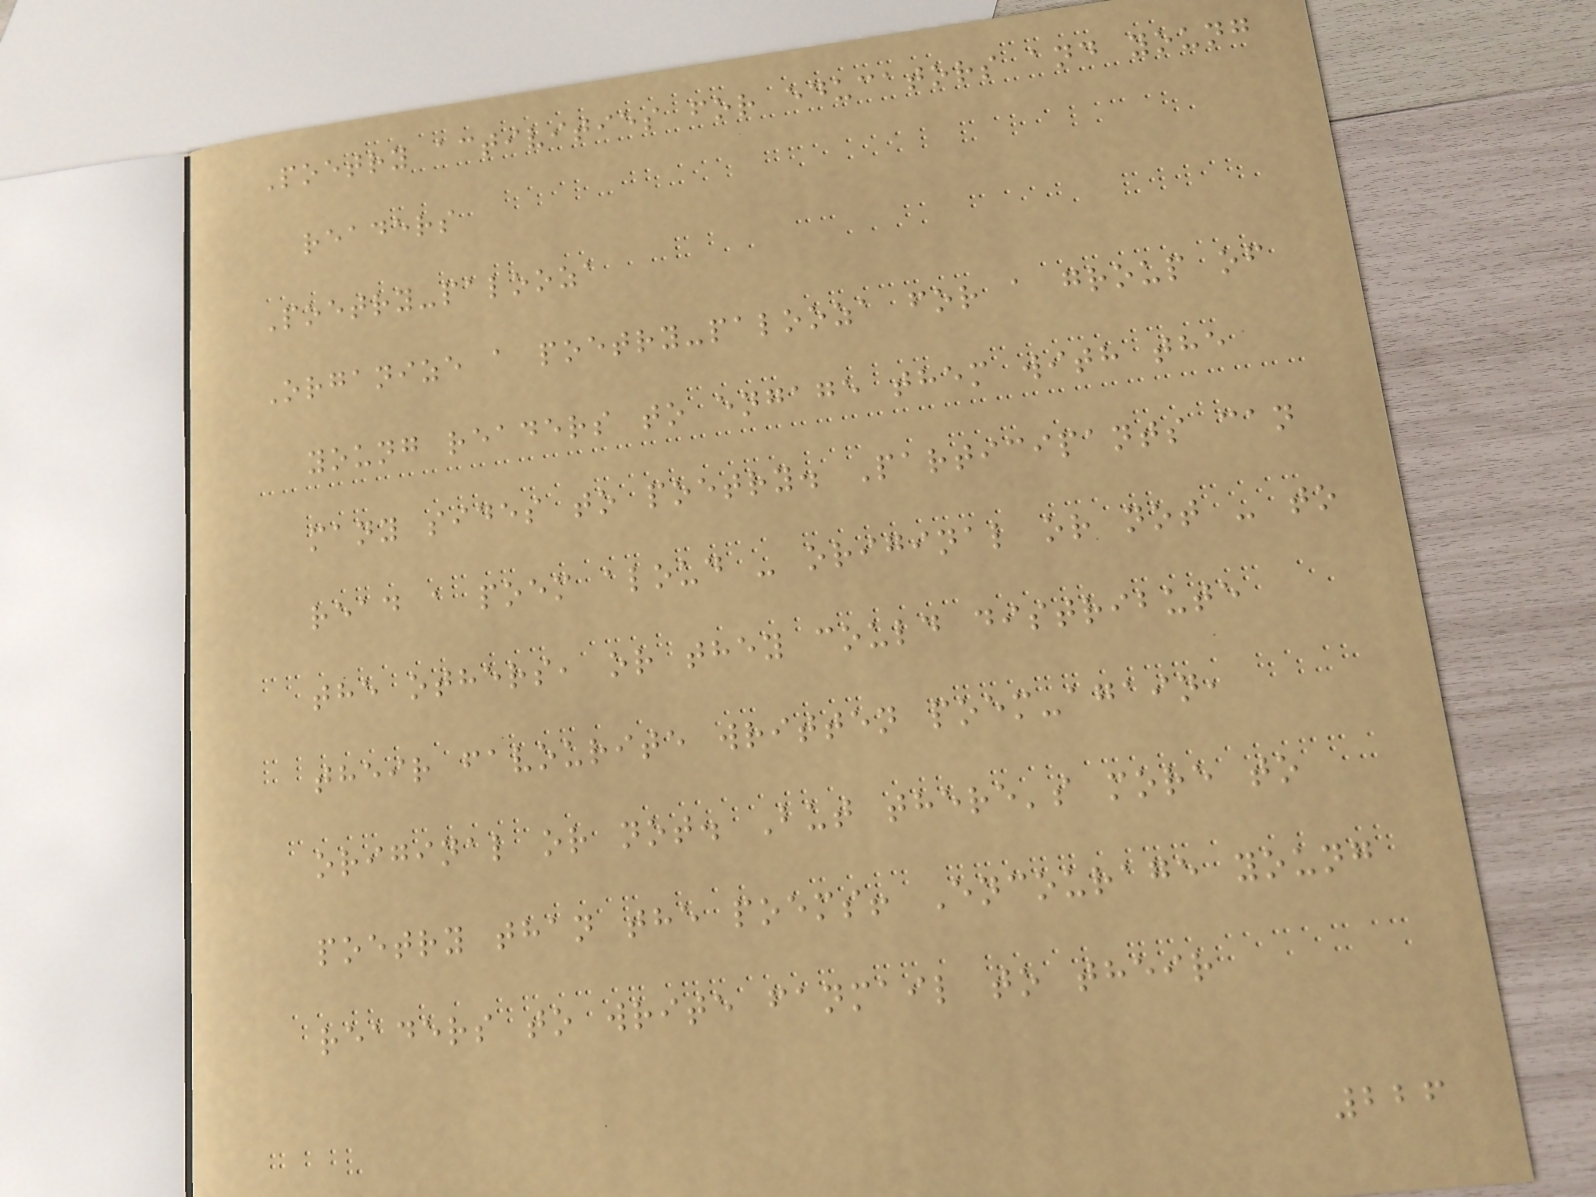Poetry activities for educators and young
readers
Poetry-palooza
Organize a poetry-palooza for a group of
young readers to engage them with the
many sides to poetry. Participants can
read a poem aloud - original or not - to
the others, or they could distribute
their favourite written poem-again,
original or not. But there's more to
poetry than the poems! Encourage young
readers to write fanmail to their
226
